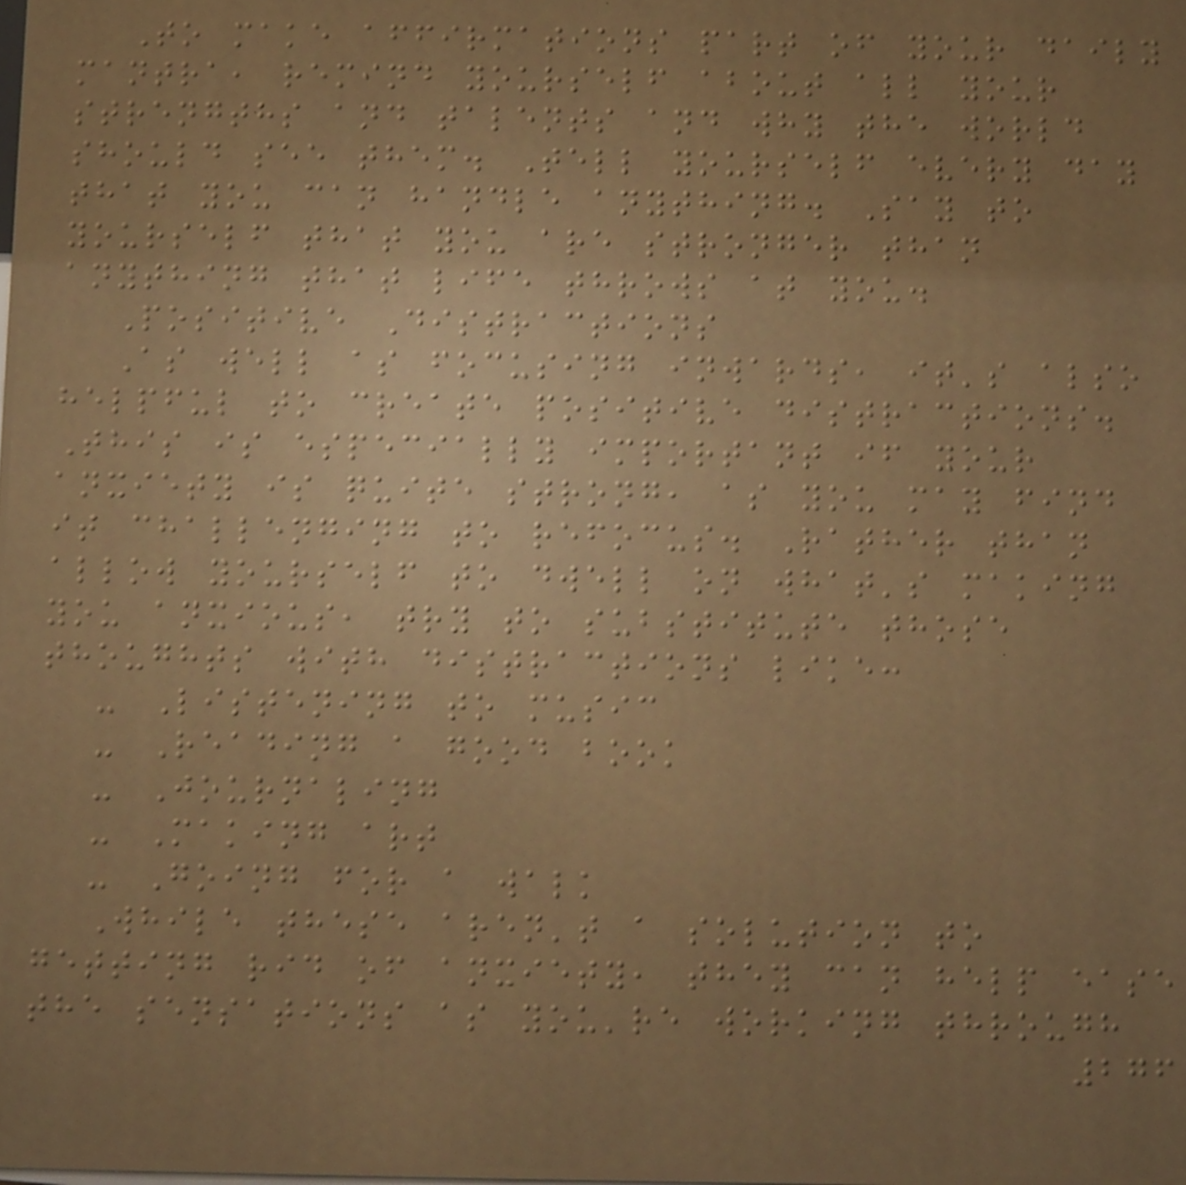To make affirmations part of your daily
mantra, remind yourself about all your
strengths and talents and why the world
should see them. Tell yourself every day
that you can handle anything. Say to
yourself that you are stronger than
anything that life throws at you.
Positive Distractions
As well as focusing inwards, it's also
helpful to create positive distractions.
This is especially important if your
anxiety is quite strong, as you may find
it challenging to refocus. Rather than
allow yourself to dwell on what's making
you anxious, try to substitute those
thoughts with distractions like:
- Listening to music
- Reading a good book
- Journaling
- Making art
- Going for a walk
While these aren't a solution to
getting rid of anxiety, they can help ease
the sensations as you're working through
276
